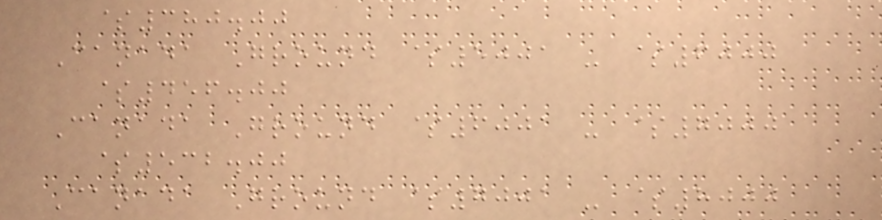$380.00
Canada Ground $5001 - $6000
$456.00
Canada Ground $6001 - $7000
$532.00
Canada Ground $7001 - $8000
